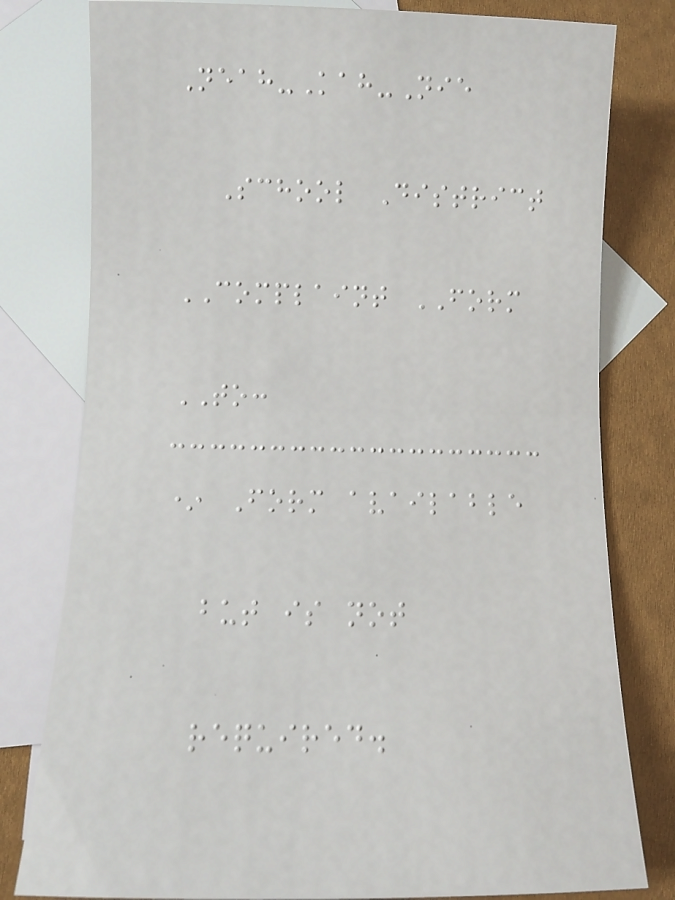Neah-Kah-Nie
School District
COMPLAINT FORM
TO:
* Form available
but is not
required.
